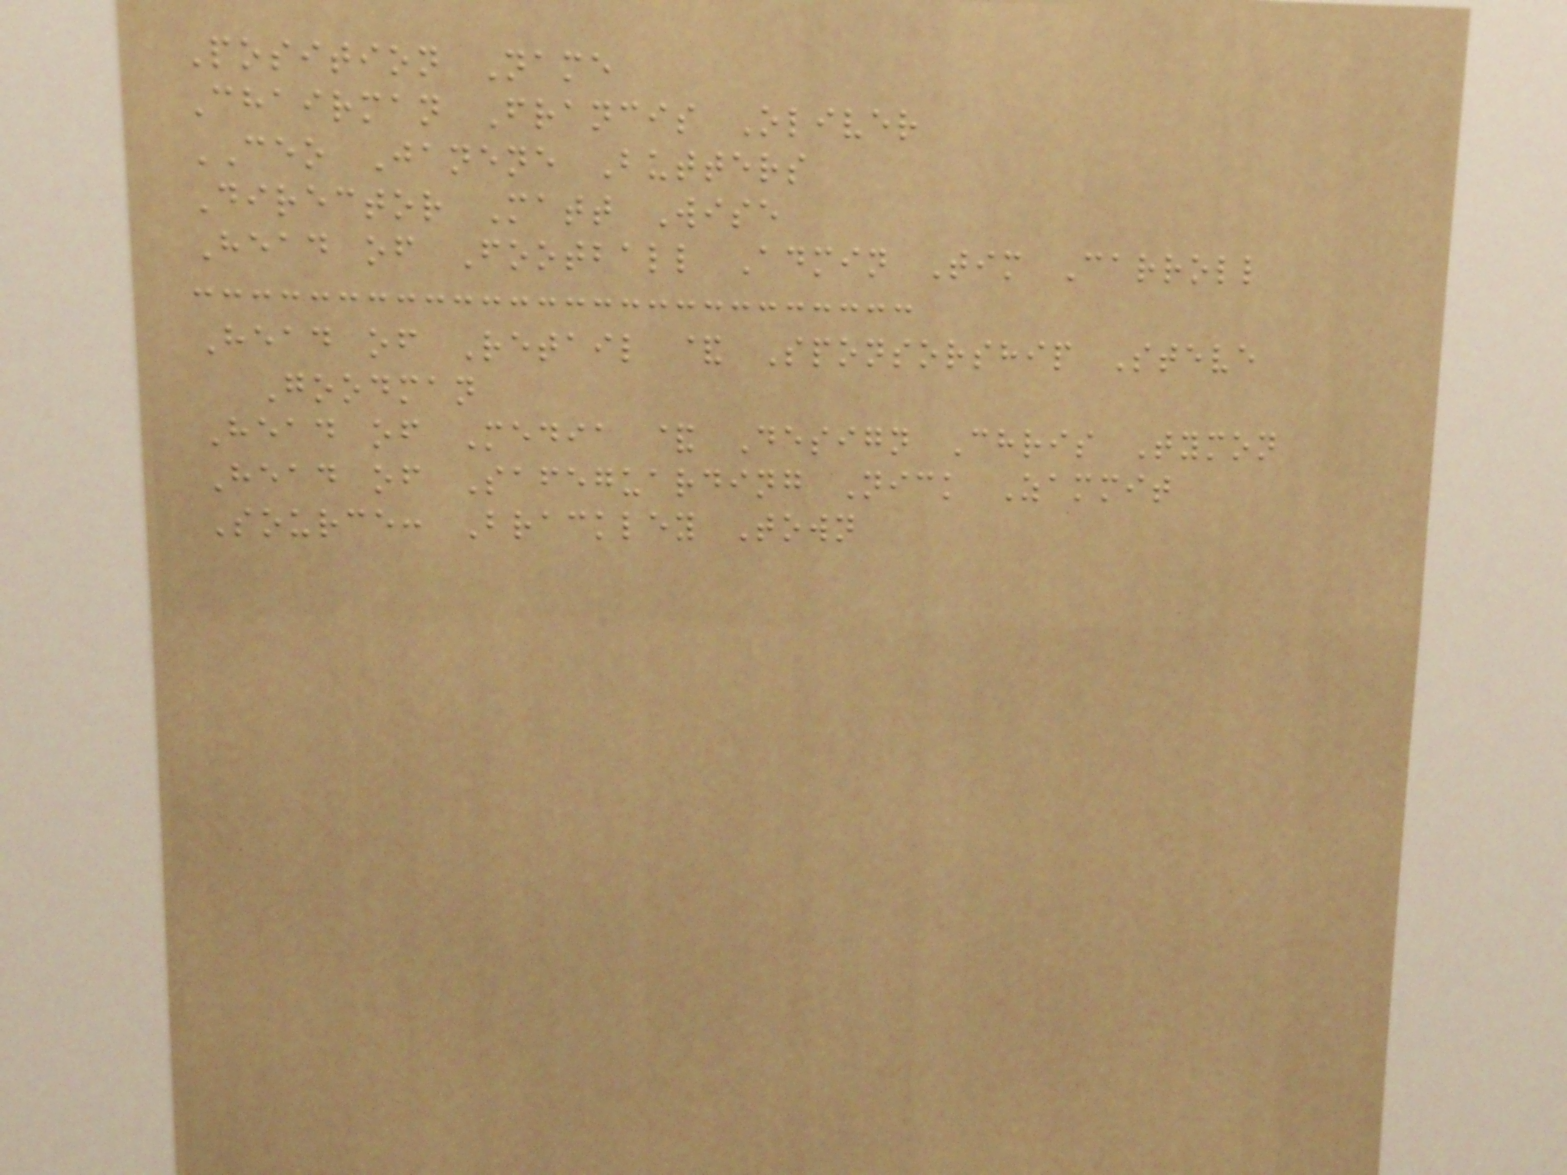Position Name
Chairman Francis Oliver
CEO Janene Butters
Director Matt Wise
Head of Football Admin Tim Carroll
Head of Retail & Sponsorship Steve
Goodman
Head of Media & Design Chris Tymon
Head of Safeguarding Nick Zammit
Source: Brackley Town
